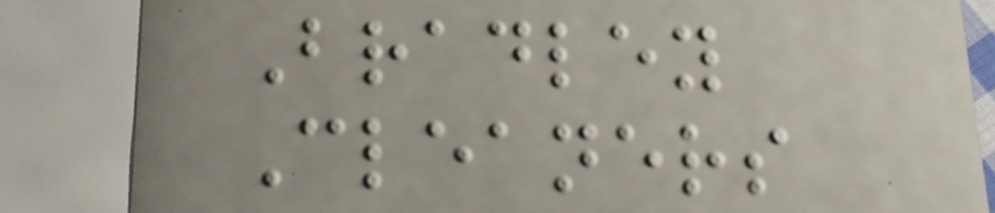Bradley
Cleaners
